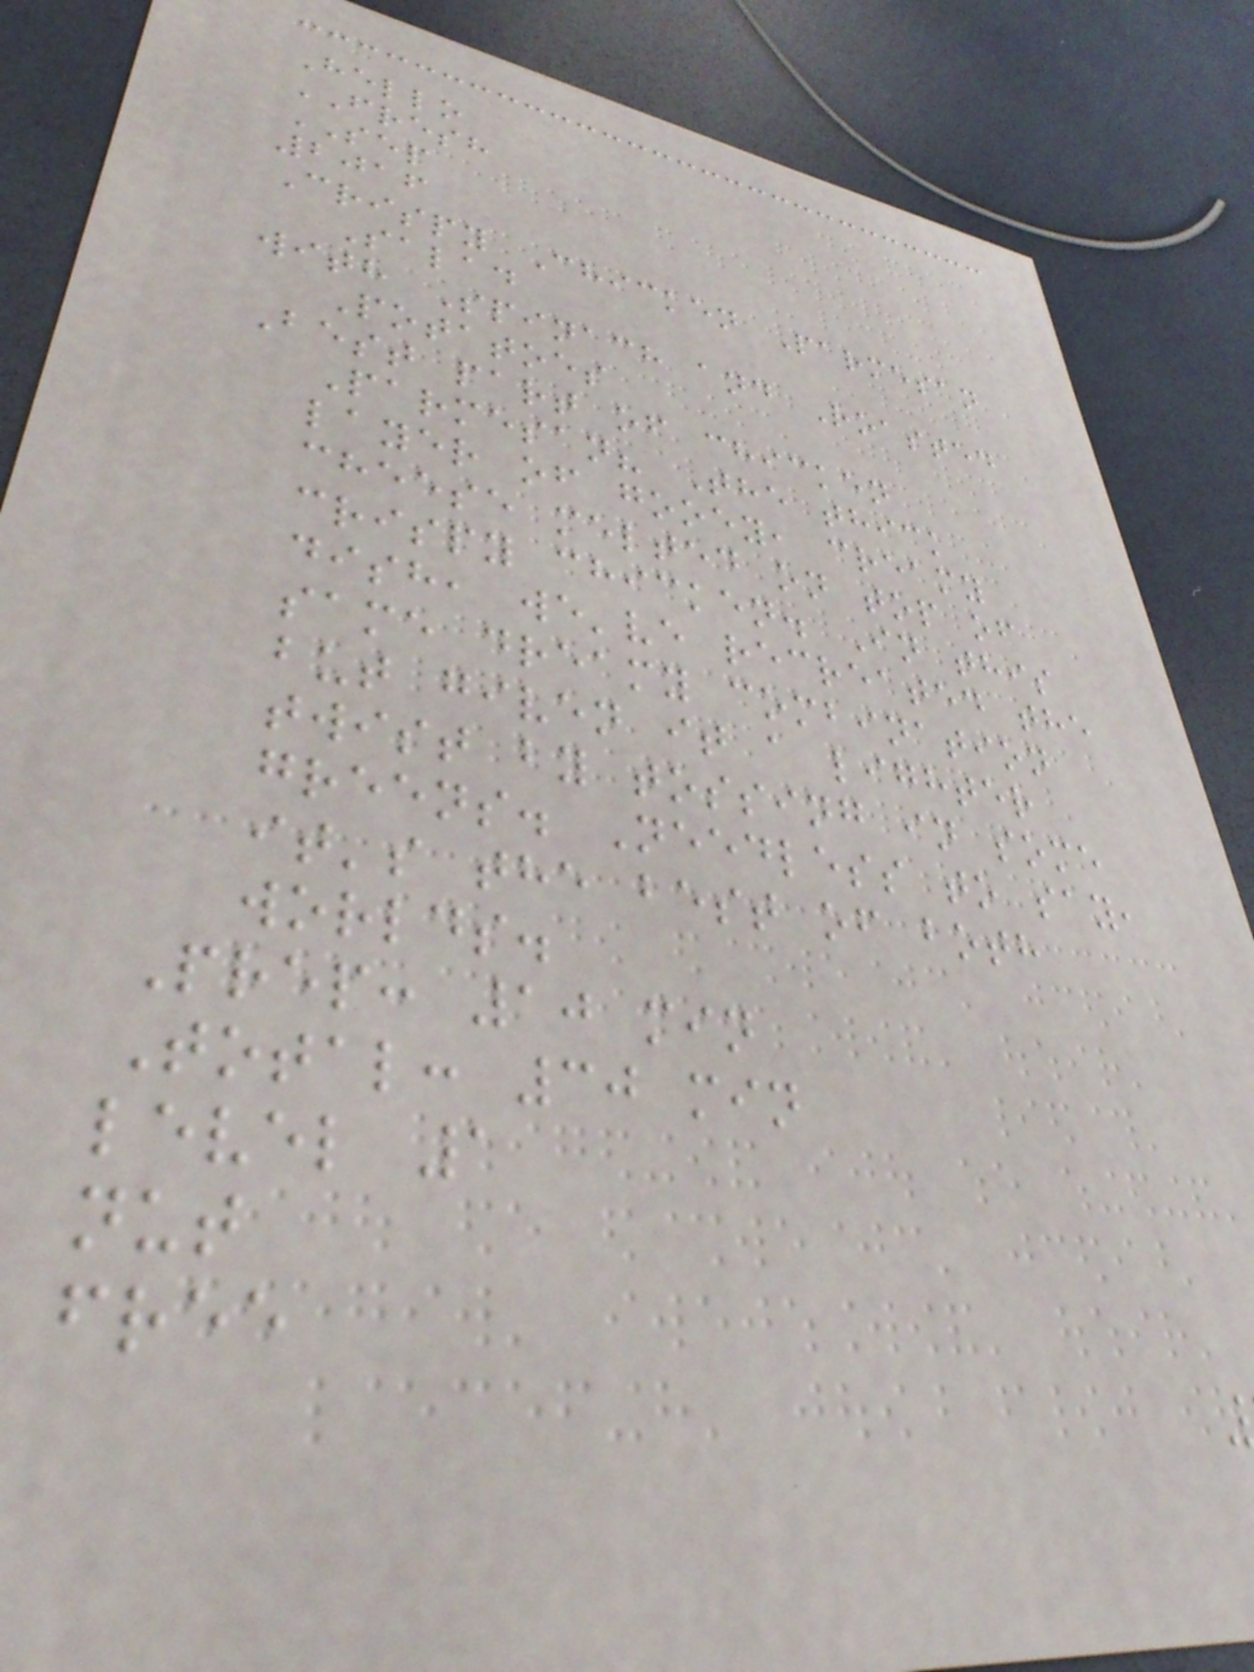Hello
FRESH
SEP
2016
Crispy Chicken Parmesan
Salad
with Spinach and Roasted
Potatoes
Best part of chicken
Parmesan? The thick
layer of gooey, creamy
cheese melted on top of
crispy chicken. In this
dish, we've recreated the
same dreamy combination
but given it a lighter
twist by tossing in some
greens. Needless to say,
it's the best of both
worlds.
Prep: 10 min
Total: 30 min
level 1
nut
free
